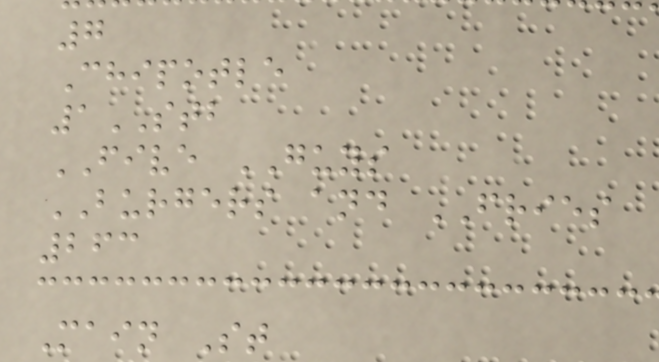7
Chipotle
1STB
FIVE GUYS
BURGERS and FRIES
263
Main St
